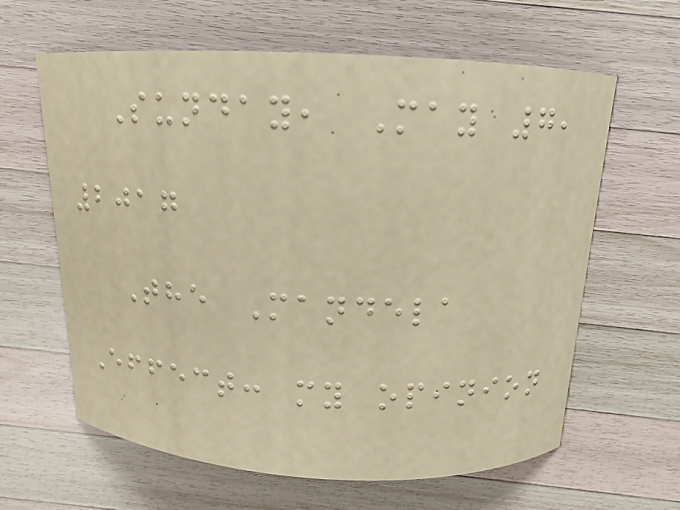Sunday, May 7,
2017
The Mandela
Effect: my opinion
